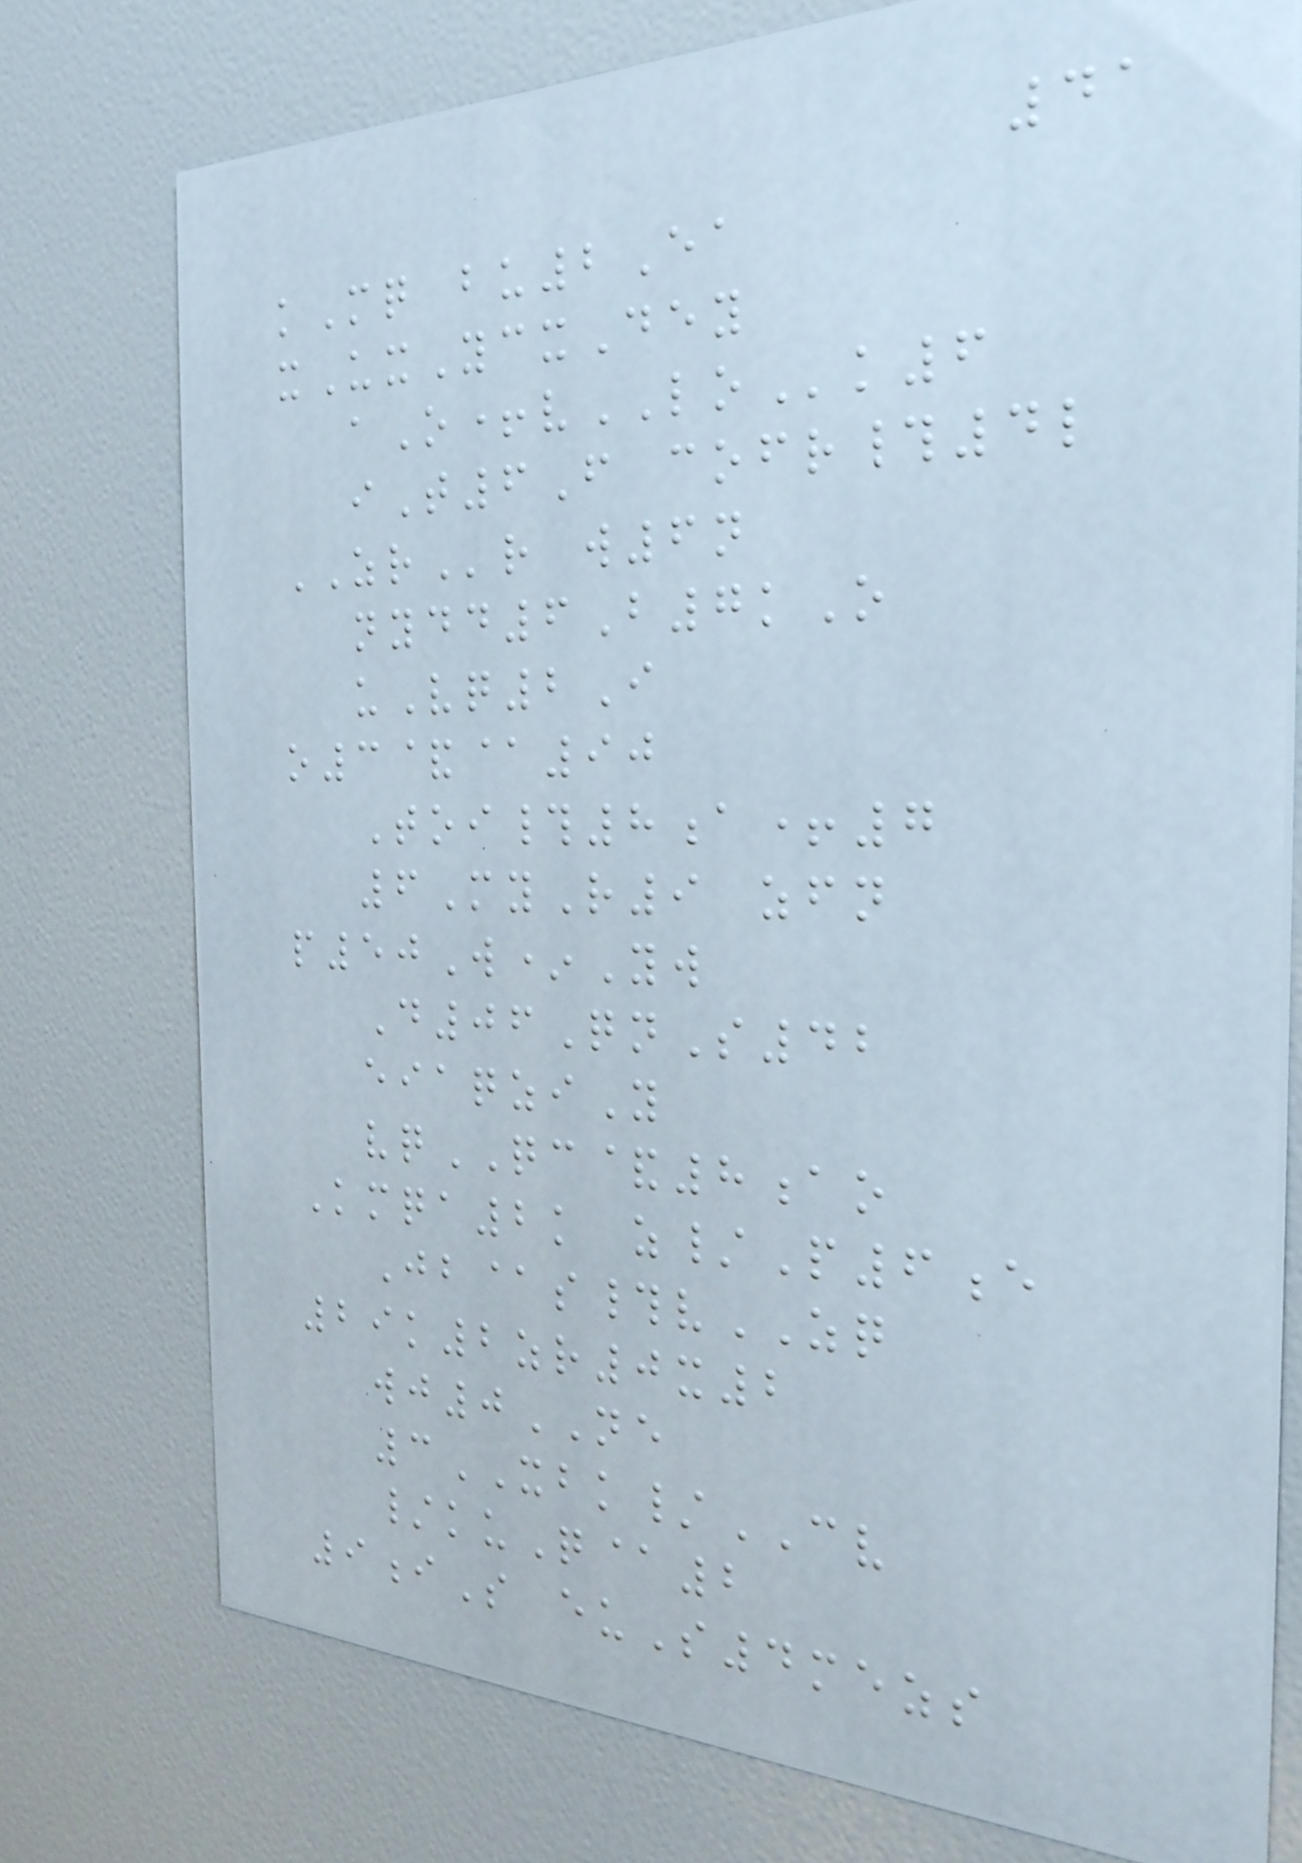41
kMq bu2Ea
xUxYcxDey
aO+vLOk6
iT6F cofr#4l
ZRr w6n
nydd6B7kO
uVq2I
o3&@90
Toi#8a+7
6MyR9 zfn
p50W*Yw
D06QnS42
eiaqziY
vqQC&8ao
Kmqa2k z/P6e
Jb@s#vZQ
29k2zr0x2
wj0NE
3XBK/CV
/kuQ@2
9iS euS4mezs
